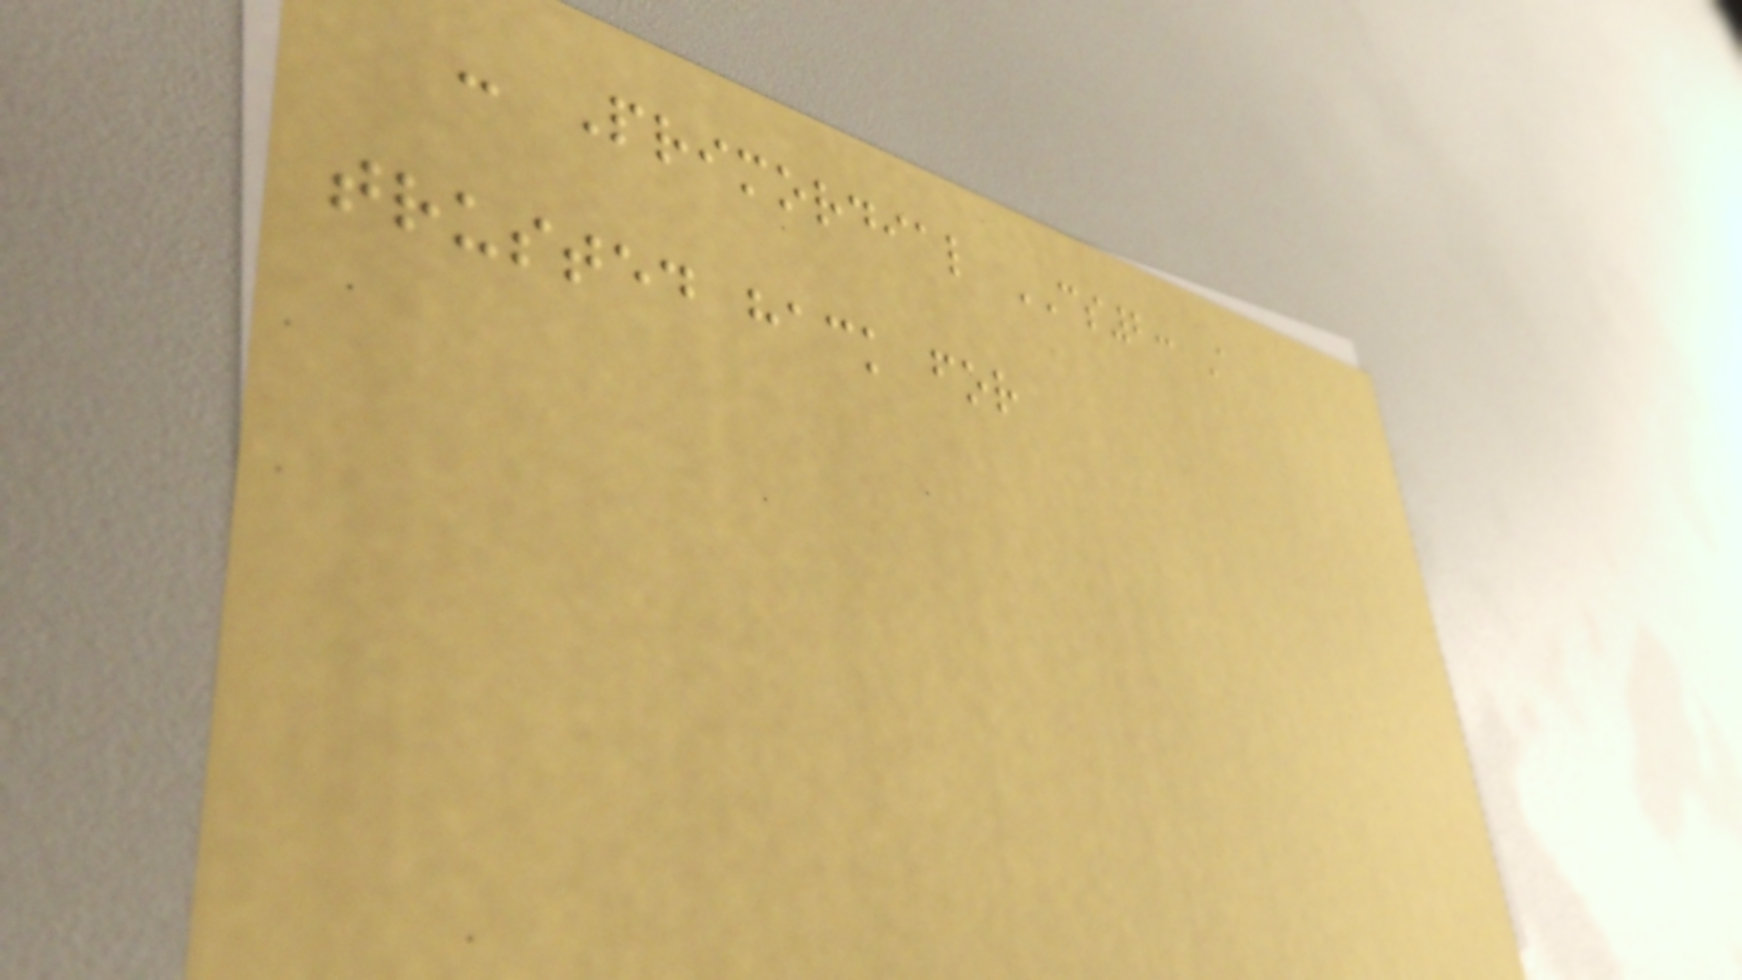- Primordial CS2: A
trusted hack for
